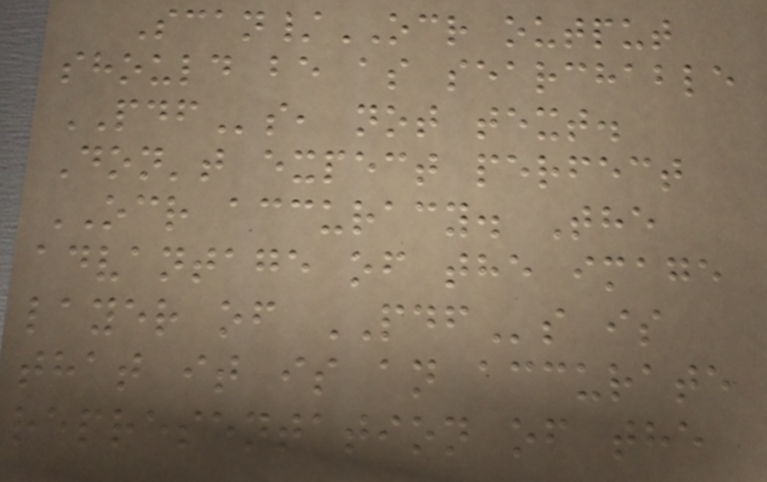Scan/OCR output
should be as searchable
PDFs, not text.
Don't expect perfect
OCR accuracy. The
advantage of the image
layer of PDFs is
that it is an accurate
representation of the
